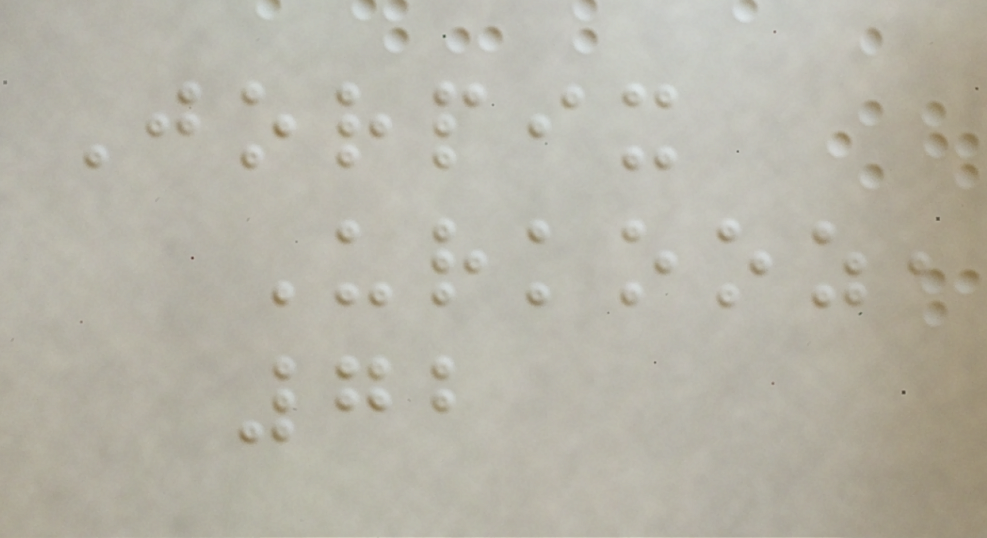Jorpix
Urkooz,
72
